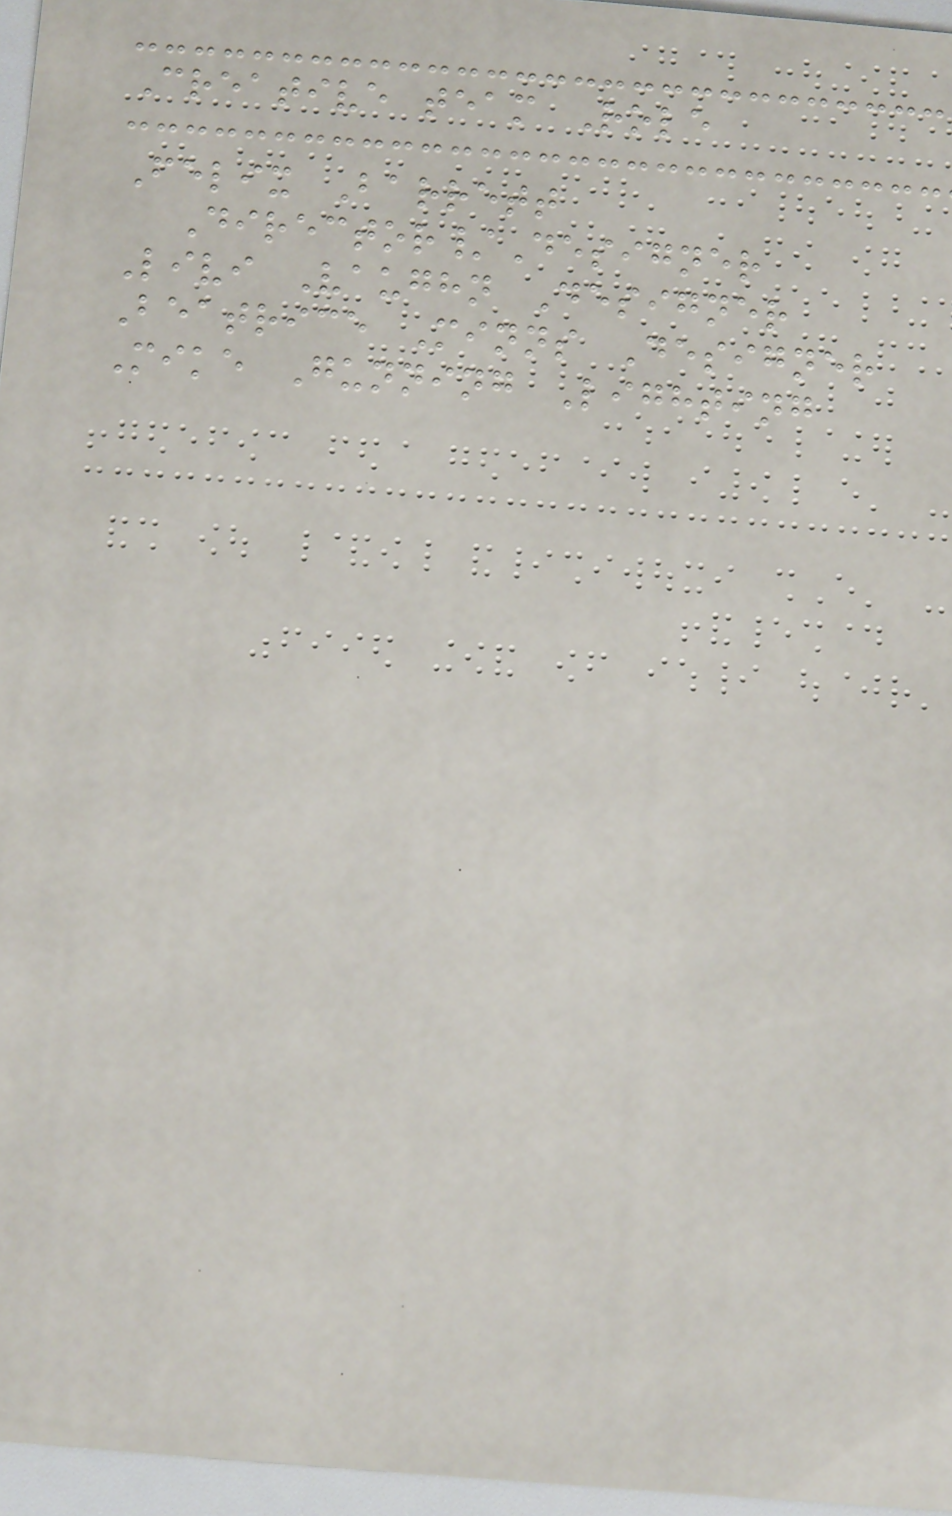Creative team Role
Felix Barrett
Director/Designer
Livi Vaughn Designer
Beatrice Minns Designer
Mike Gunning Lighting
